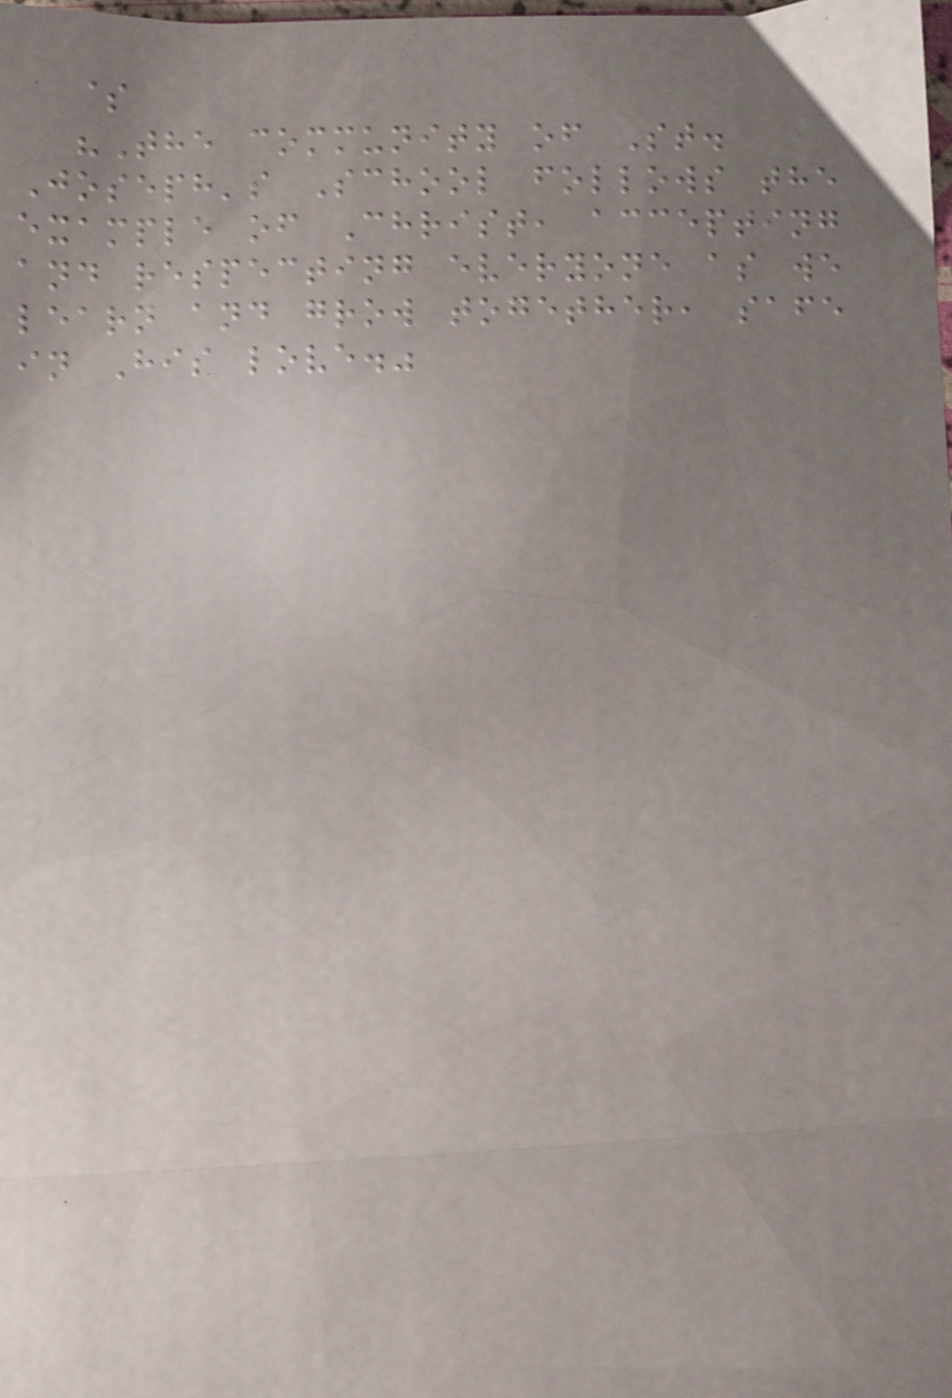$
"The community of St.
Joseph's School follows the
example of Christ, accepting
and respecting everyone as we
learn and grow together, safe
in His love."
